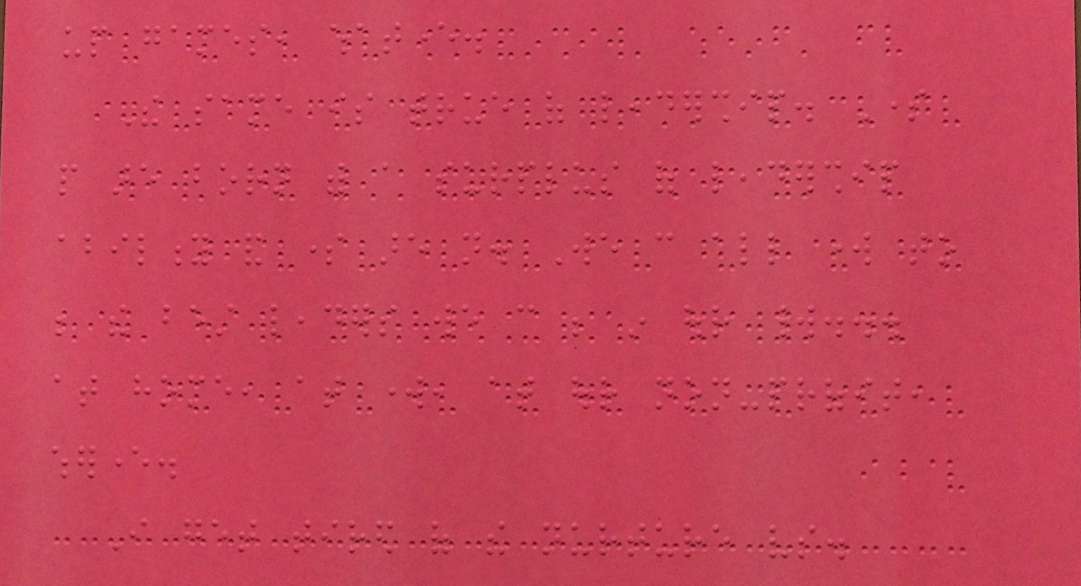up games, whatever.
The same is true of leadership. Some
people are born with a surplus of leadership
ability and some are not. We can all work to
be the best leaders we can be in our world...
at home, at work, at our non-profit,
wherever.
I get tired of the nurture vs.
